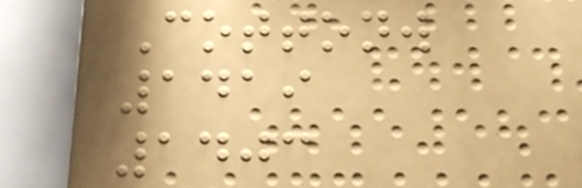Cottonw
1419
1403
